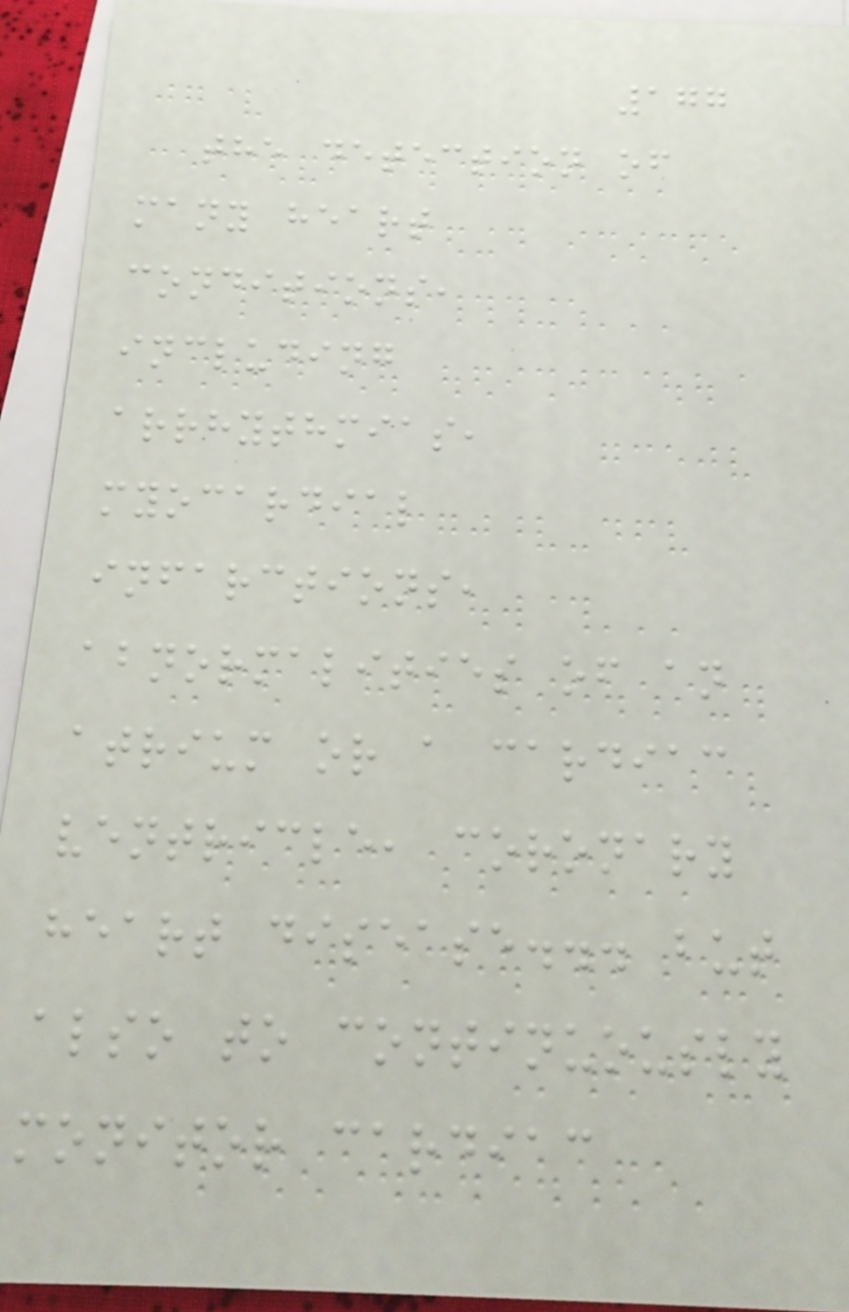177
the detection of
many heart
conditions,
including
arrhythmias,
myocardial
infarctions,
abnormalities of an
atrium or a cardiac
ventricle, coronary
heart disease... but
also to continuously
monitor cardiac
